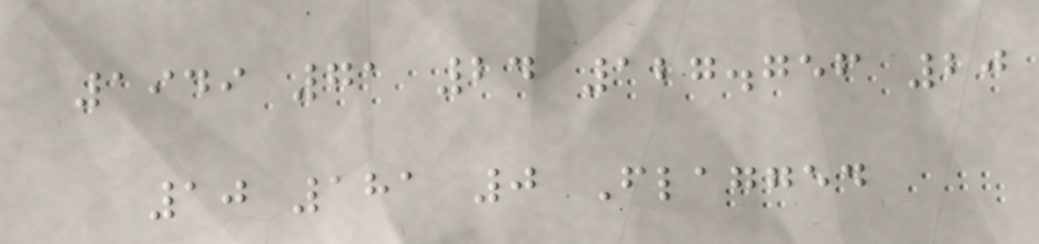1949 71 24 127.756 20
10 181 0 Flagged
